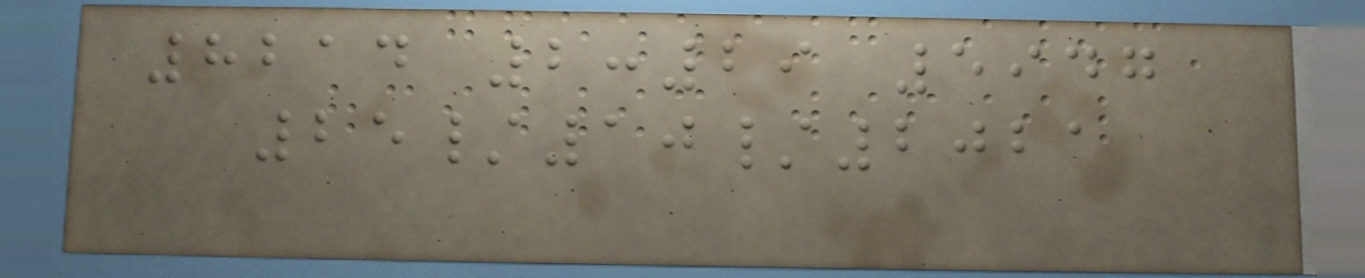8214 2:29 5947
25/10/2021
